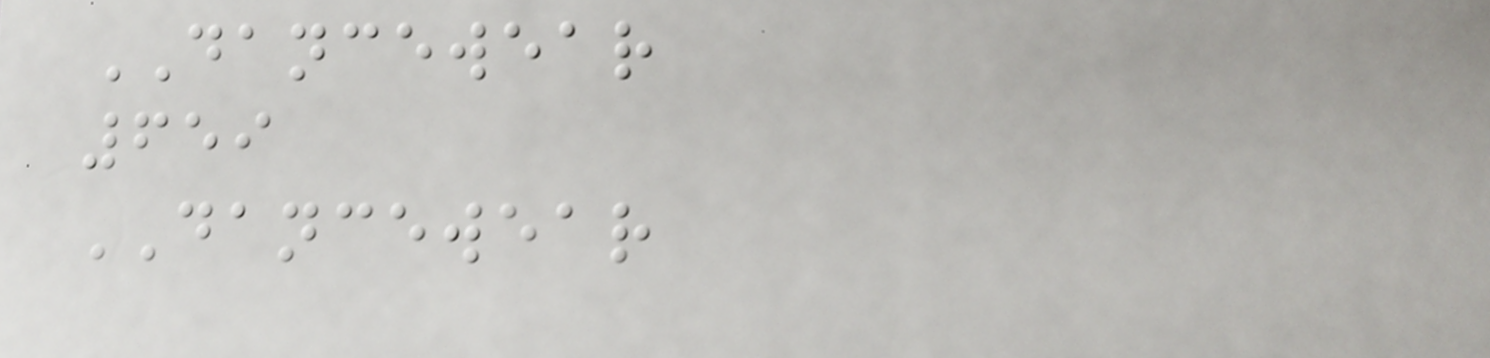DANCEWEAR
659
DANCEWEAR
